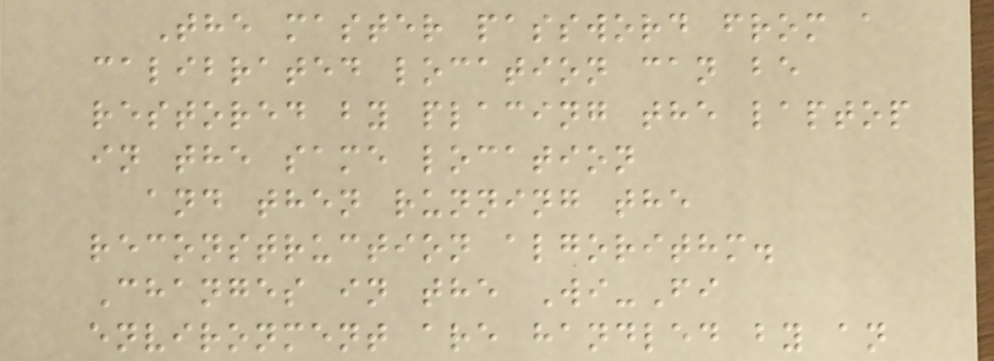The master password from a
calibrated location can be
restored by placing the laptop
in the same location
and then running the
reconstruction algorithm.
Changes in the Wi-Fi
environment are handled by an
